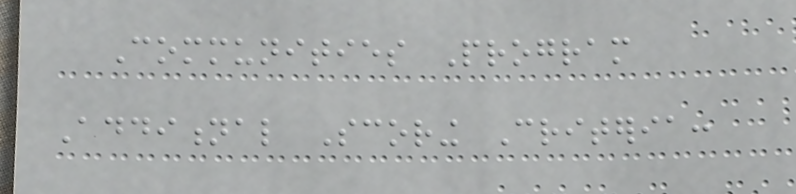Communities Program
Additional Scoring Criteria:
